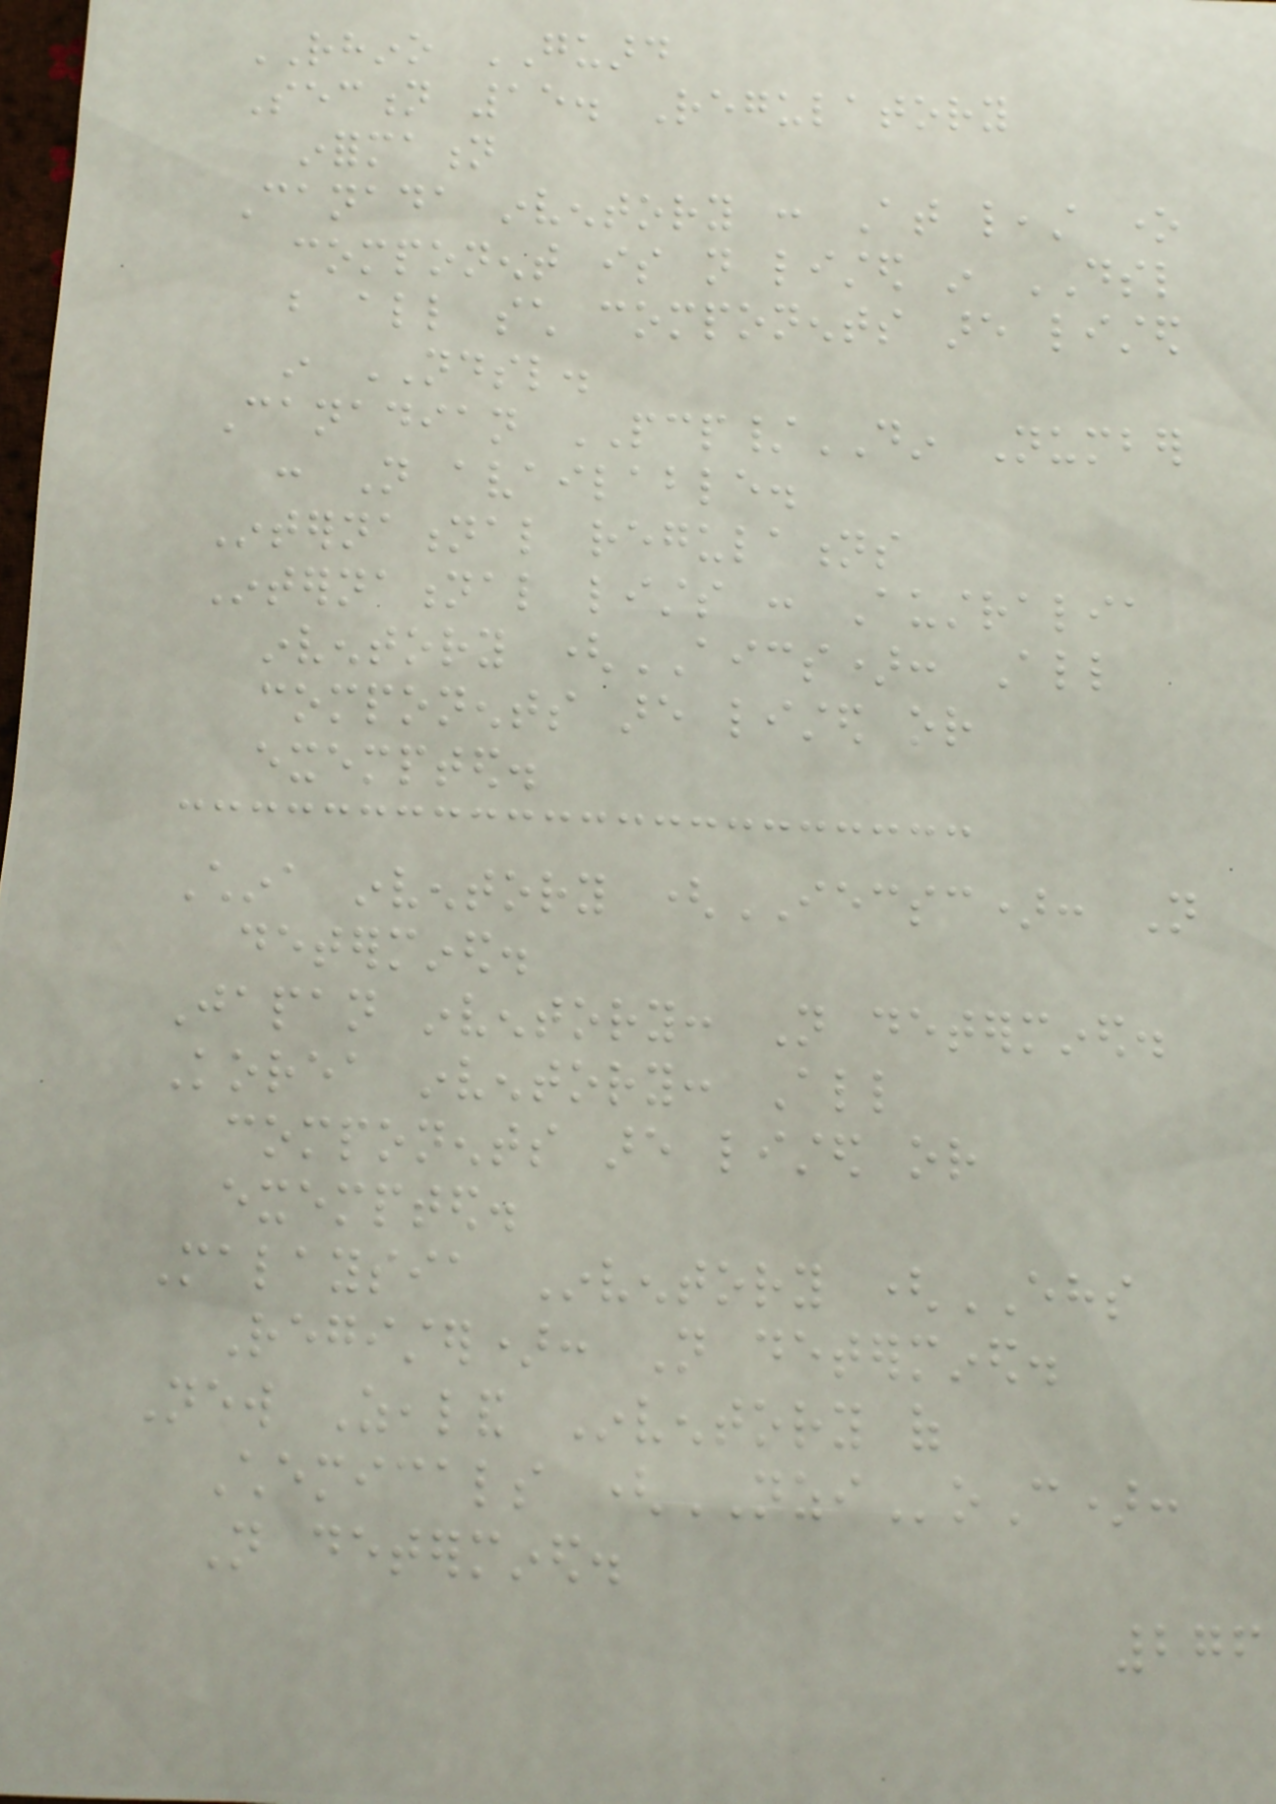RHINO GUARD
Section 15. Regulatory
information
Canada inventory : At least one
component is not listed in DSL
but all such components are listed
in NDSL.
Canadian PCP/DIN Number
: Not available.
International regulations
International lists : Australia
inventory (AICS): All
components are listed or
exempted.
China inventory (IECSC): Not
determined.
Japan inventory: Not determined.
Korea inventory: All
components are listed or
exempted.
Malaysia Inventory (EHS
Register): Not determined.
New Zealand Inventory of
Chemicals (NZIoC):
Not determined.
276
